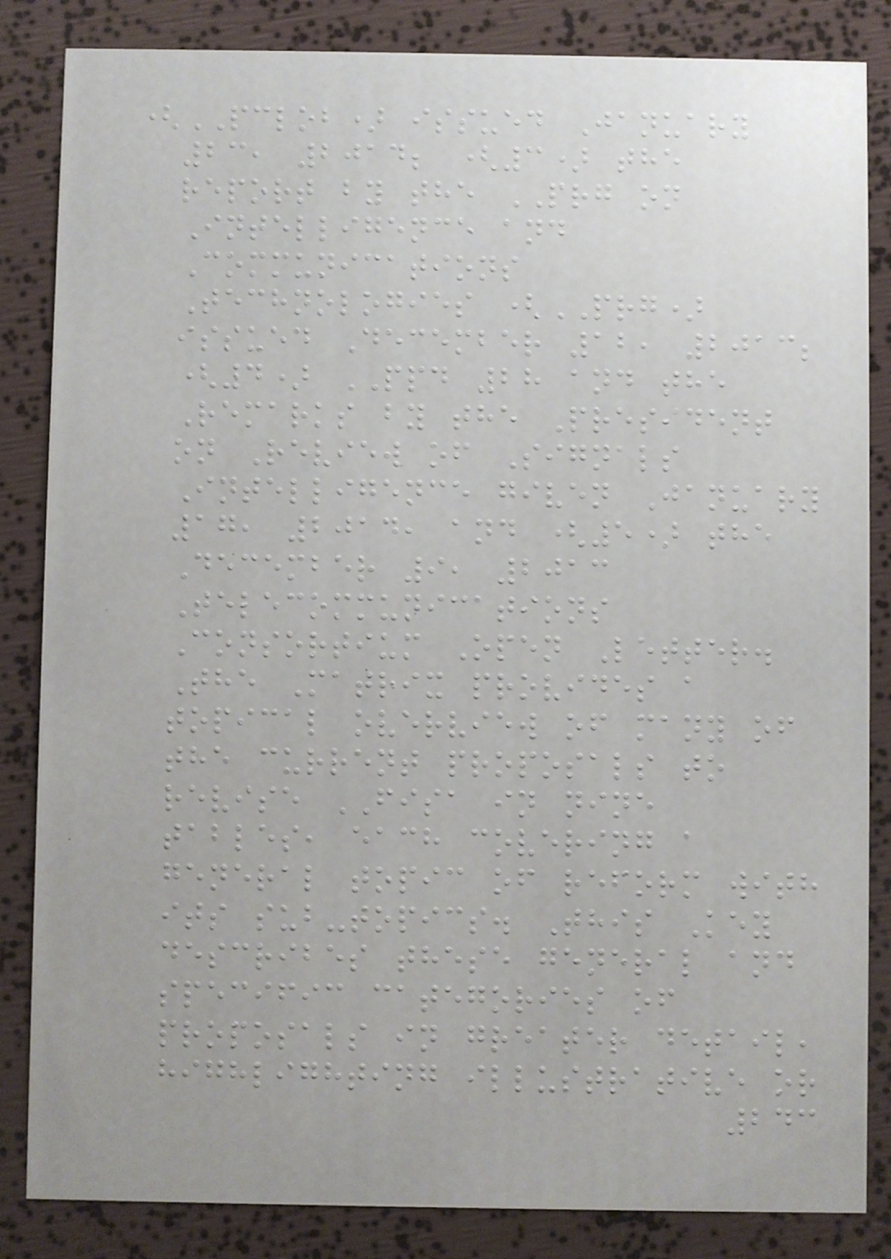(PCLOB) issued January
23, 2014; (3) the
report by the PRG on
Intelligence and
Communications
Technologies (PRG)
issued December 12, 2013;
(4) PPD 28 and the
Remarks by the President
on Review of Signals
Intelligence given January
17, 2014, and (5) the
December 9, 2013
Telecommunications
Consortium Open Letter.
The Matrix provides a
topical overview of many of
the current proposals to
revise FISA in nine
tables, each covering a
general topic of reform with
its sub-topics. This Key
describes these general and
specific categories of
proposals in greater detail,
highlighting illustrative or
243
